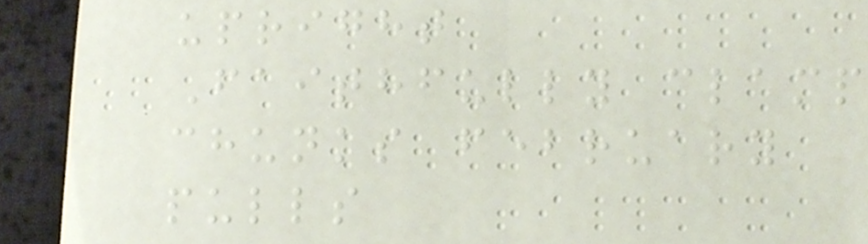upright
Faithfully clamp
chunks february
pulls
